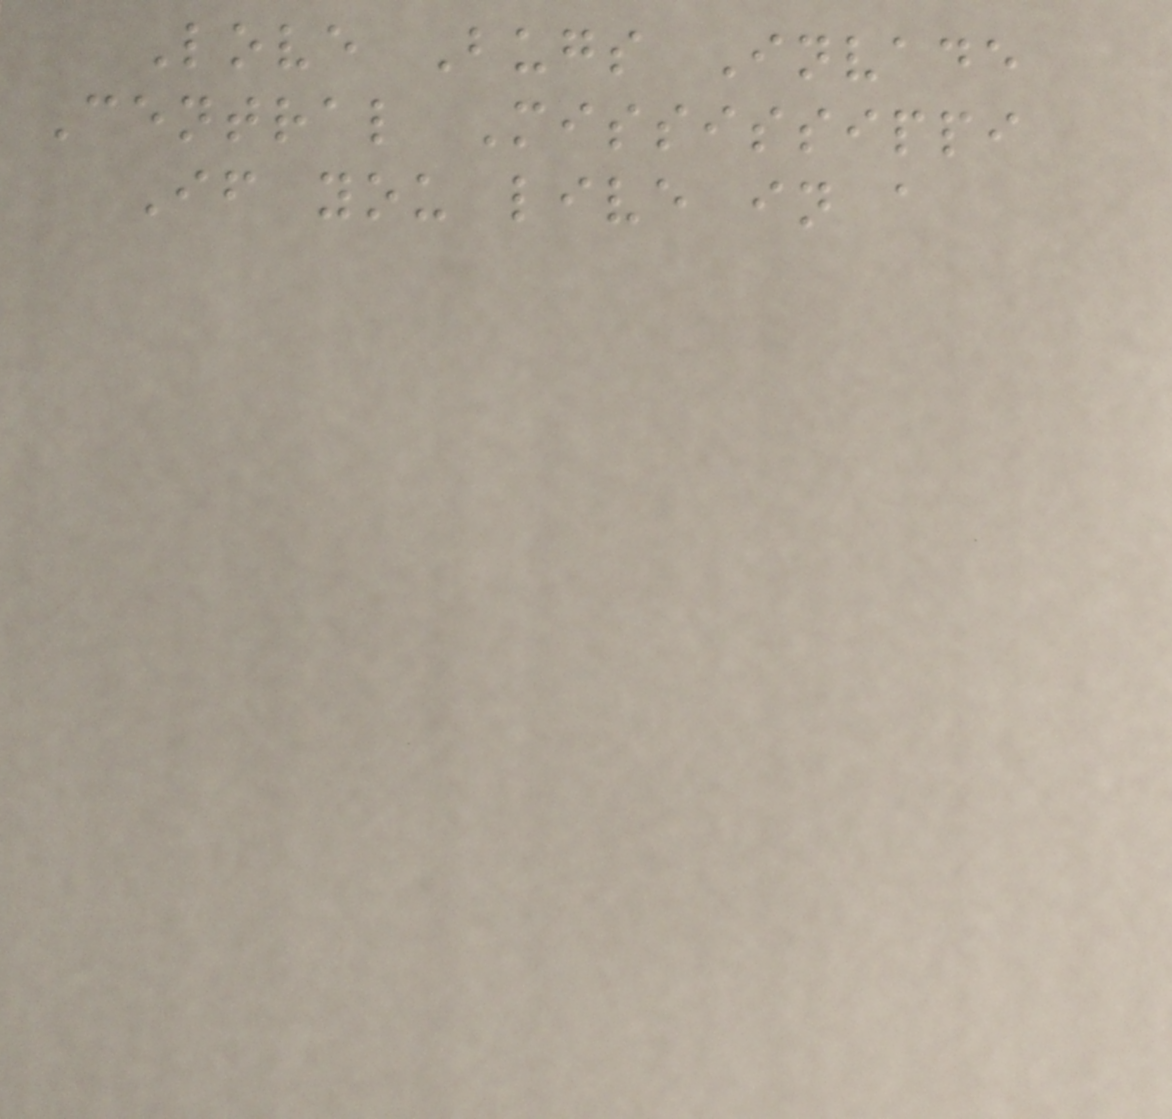Love Bugs Invade
Central Mississippi
If you live in a
